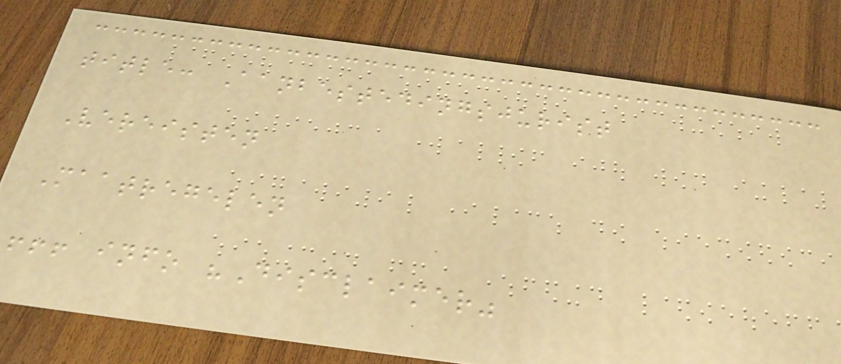title: Aanbestedingsjurist
Vereisten
Maatregelen
!!! info "Disclaimer"
